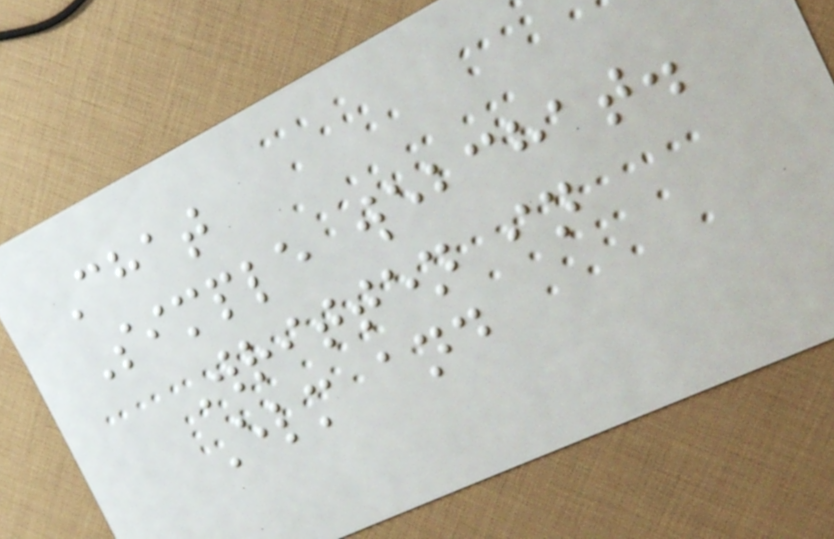Chat
Simple webchat.
Written in
Elm and
